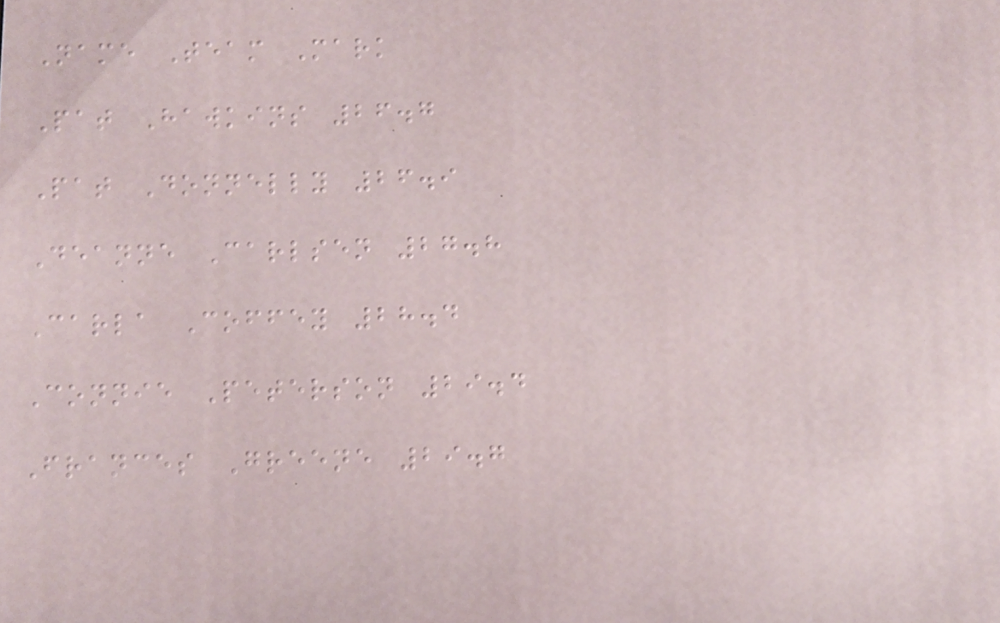Name Team Mark
Pat Hawkins 26.7
Pat Donnelly 26.9
Deanne Carlsen 27.8
Carla Coffey 28.4
Connie Peterson 29.4
Frances Greene 29.7
